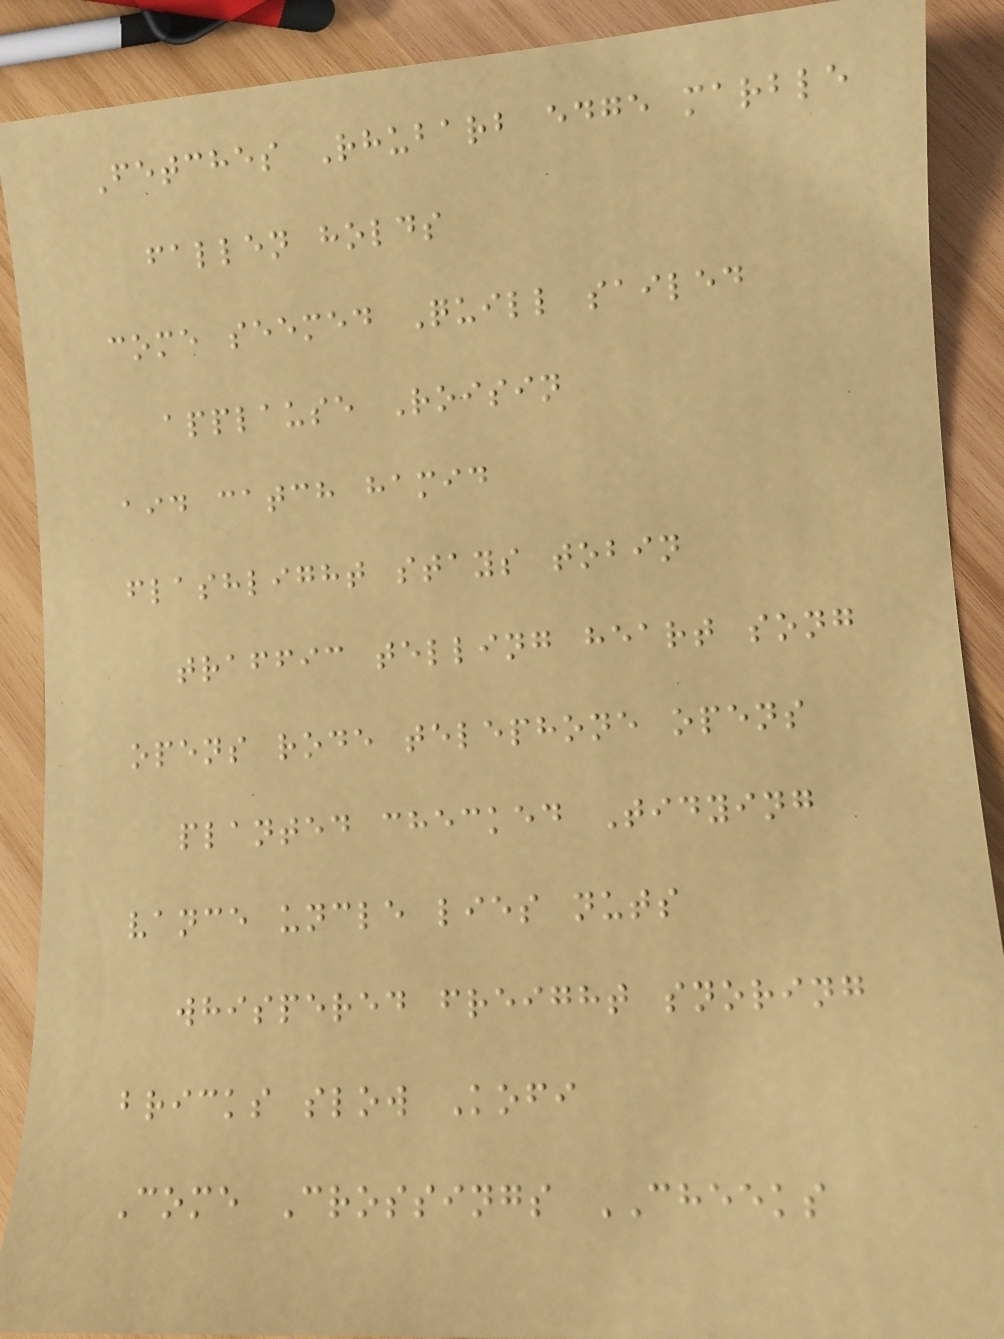Fetches Rhubarb edge marble
fallen holds
come seemed Quill sailed
applause Roisin
aid catch hamid
flashlight stays tobin
traffic telling heart song
opens rode telephone opens
planted checked Tidying
vance uncle lies nuts
whispered freight snoring
bricks slow Kofi
Come Crossings CHEEKS
